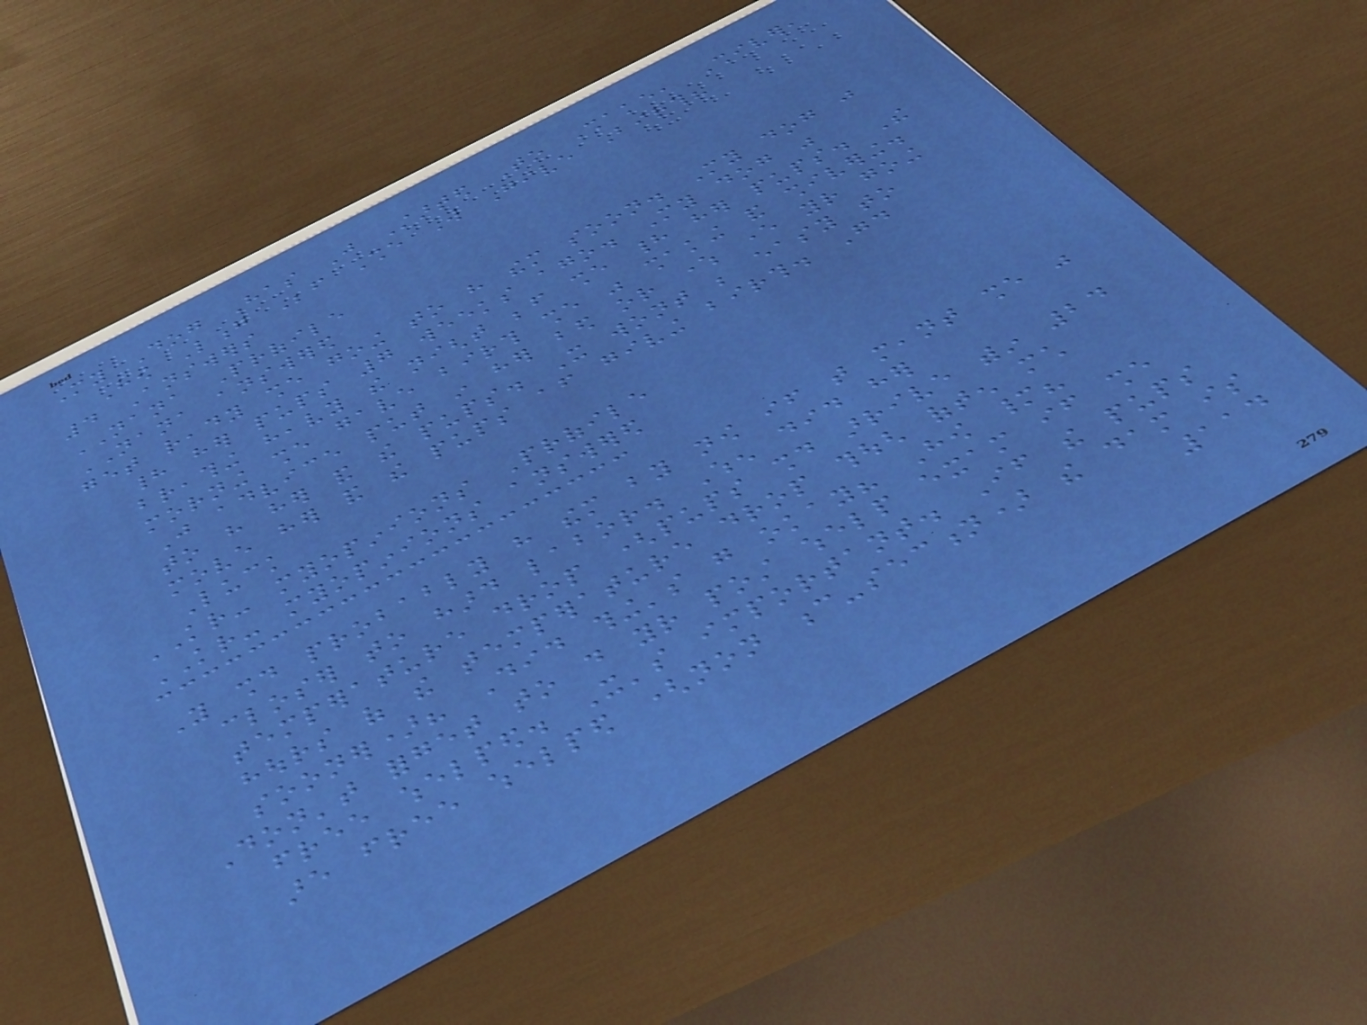My Dog Has Just Started To Shake, Shiver,
How Long Before She Will Give Birth?
4 Answers
NANA Profile
NANA answered
get ready she going to have them soon. My dog just
had her pups 7 weeks ago. My dog was
breathing heavy the night before she had her pups. The
morning she gave birth she was shaking and shivering.
Just advice put in her bed or where ever your going
to have her and the pups. It wont be easy to
move her and the pups after giving birth. Good
Luck
KR- myopinions Profile
KR- myopinions answered
You should probably have them by now if that meant she was
closer to hard labor. When did her
temperature drop (pups should arrive within 24
hours of the temperature drop though often much
sooner)? Did thing's go okay? How many?
Don't forget to do your post whelp exam if she
free whelped. It's important. If the pups
are free whelped (non c-section) the dam is
114
